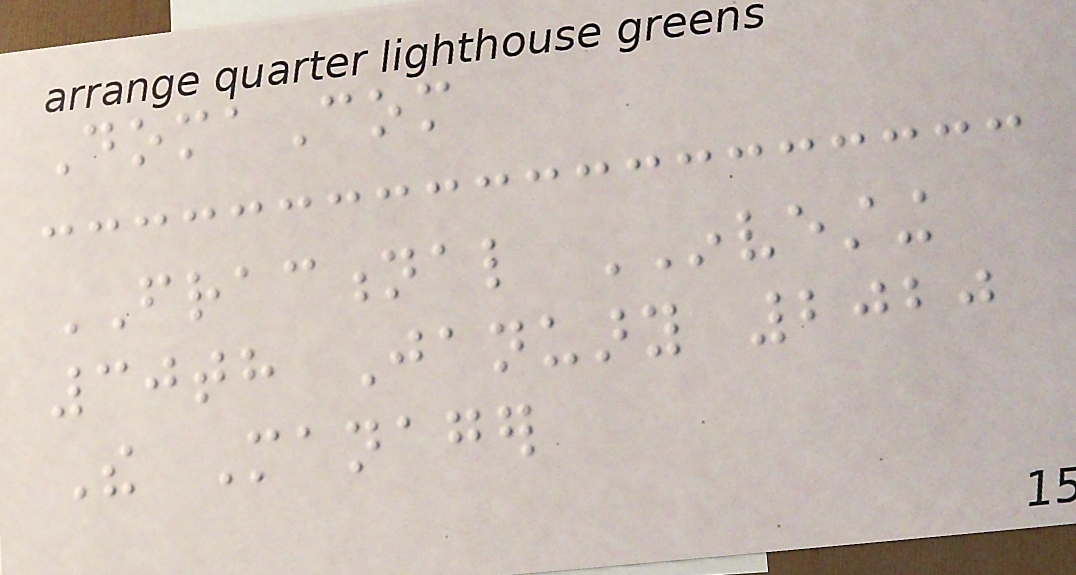DomaCom
FRACTIONAL INVESTING
30th January 2020
The Manager
